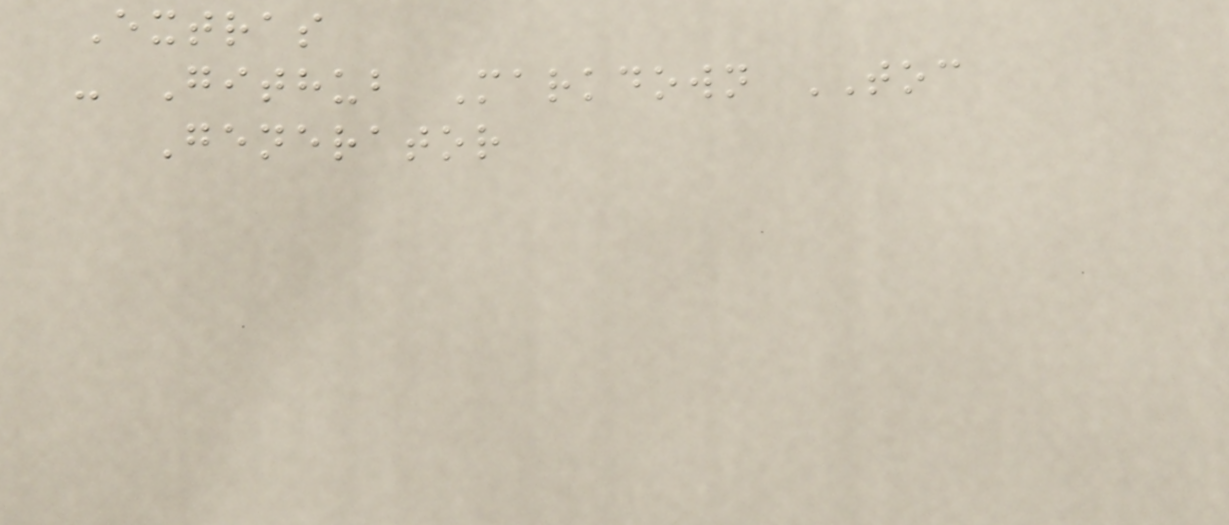Extras
- Github Markdown TOC
Generator
